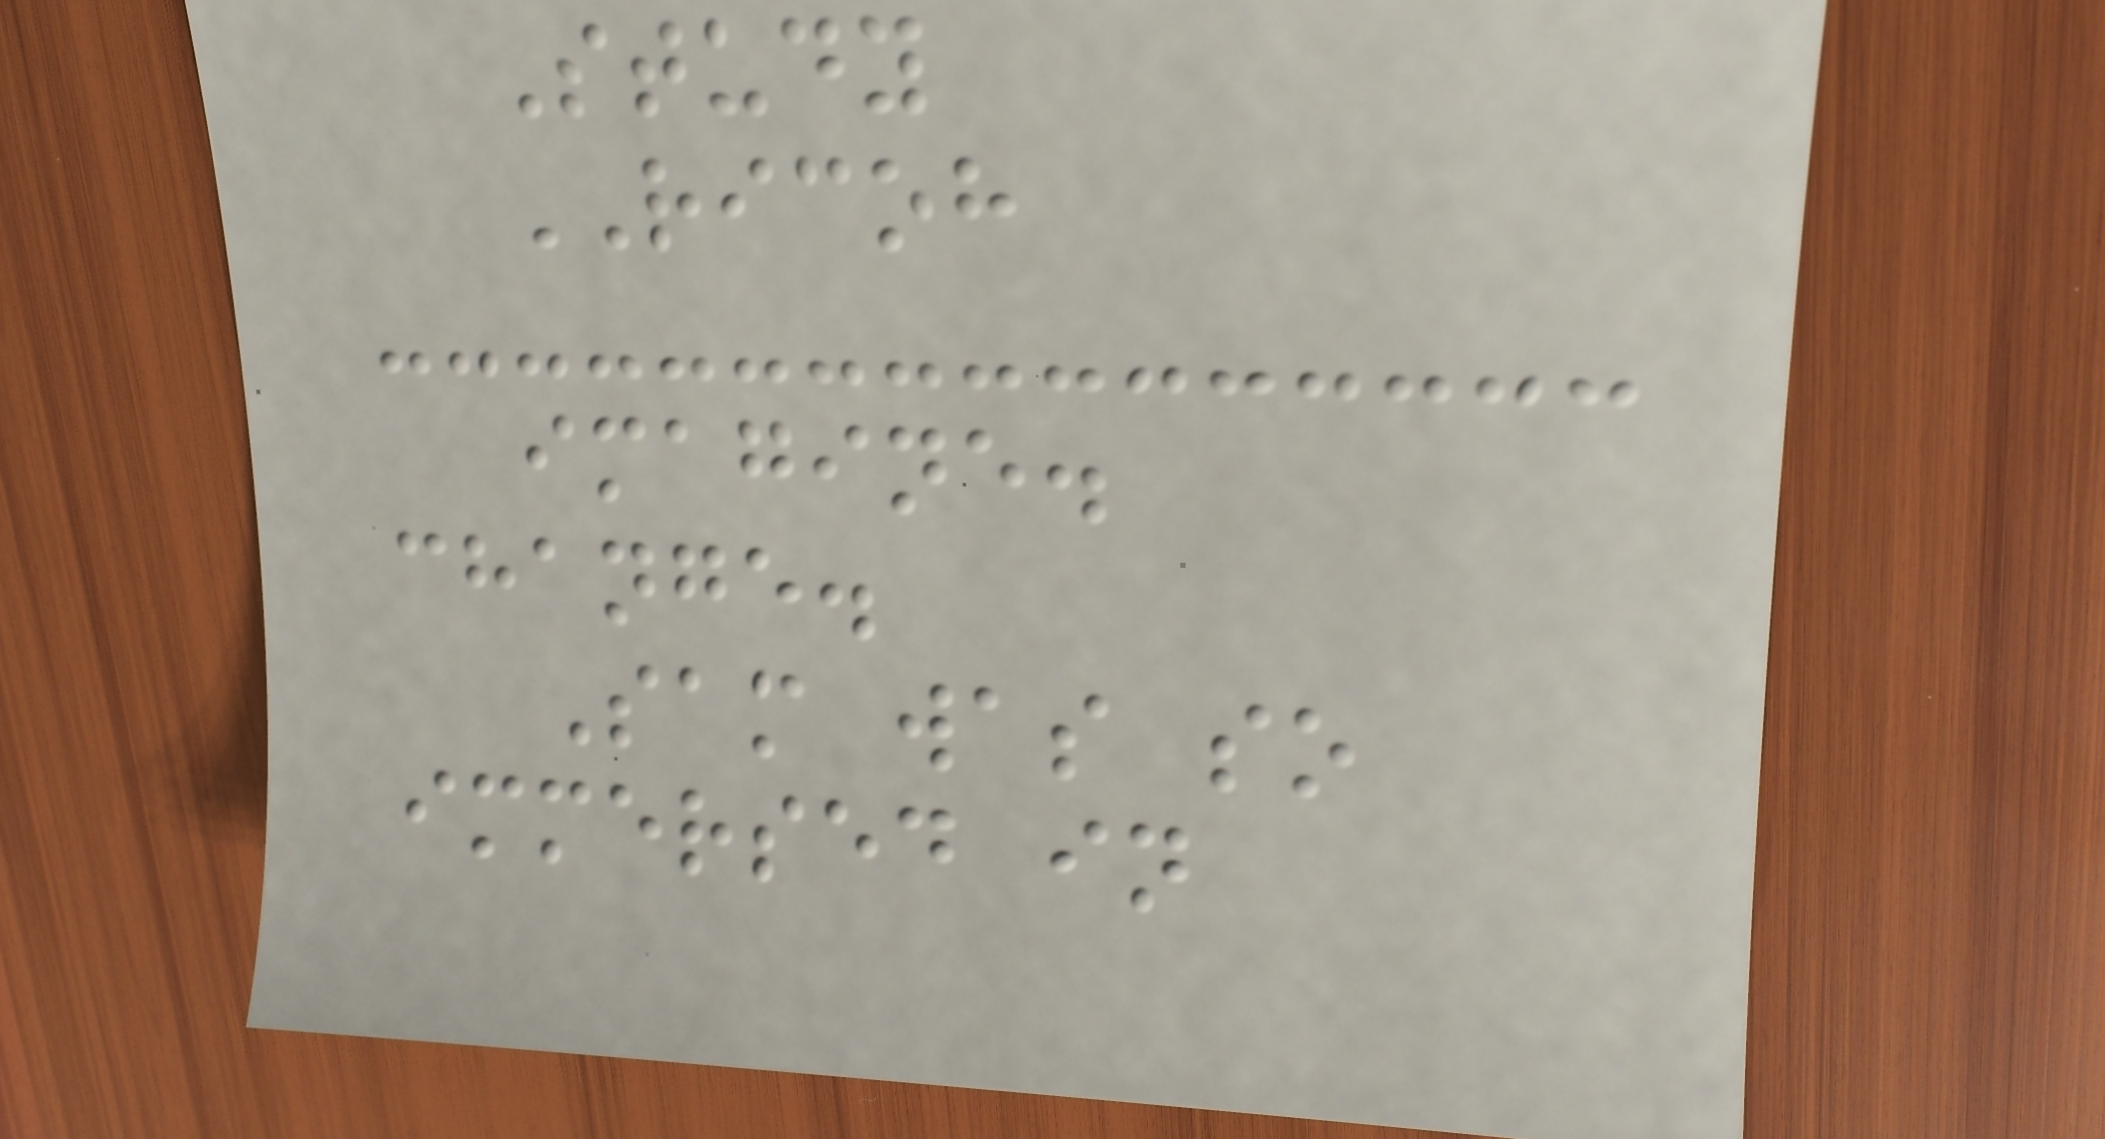Study
RICOH
imagine.
change.
Sam was so
immersed in
